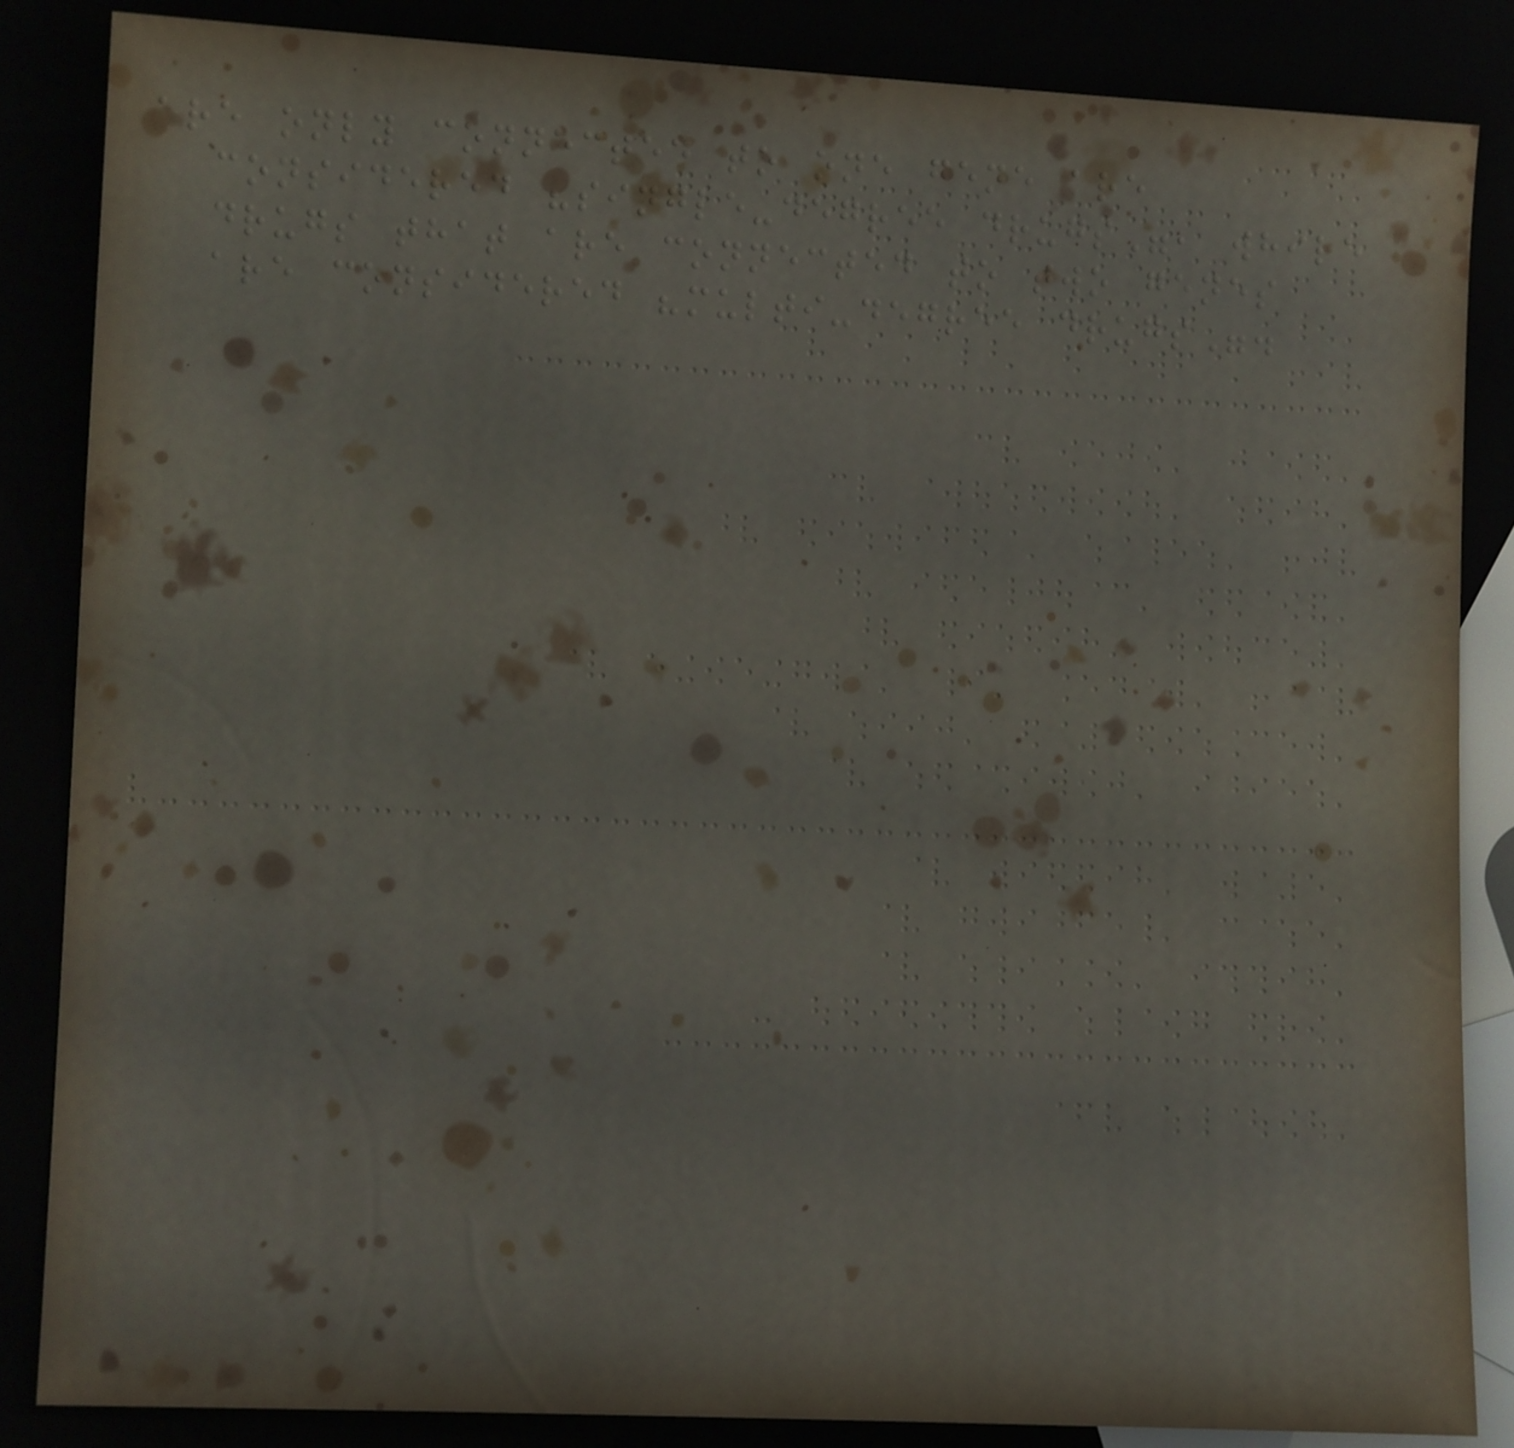are only connected to one gene are
considered "single-degree drugs", while
drugs that are connected to two genes
are considered "multi-degree drugs".
